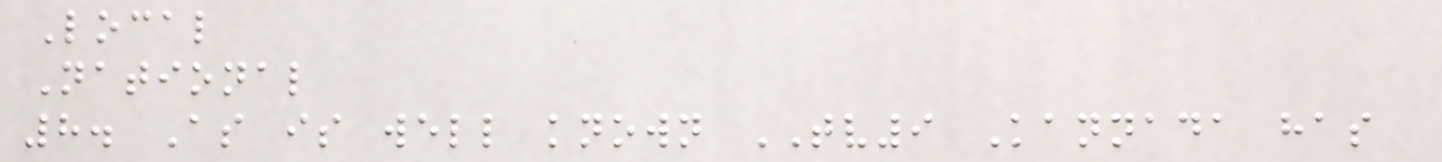Local
National
8. As is well known TV9 Kannada has
